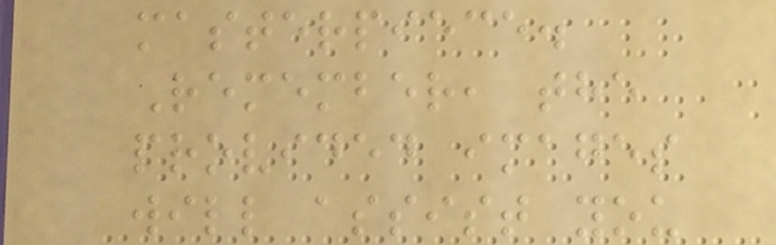masterpiece.
Remember, the
provided images
will assist you
